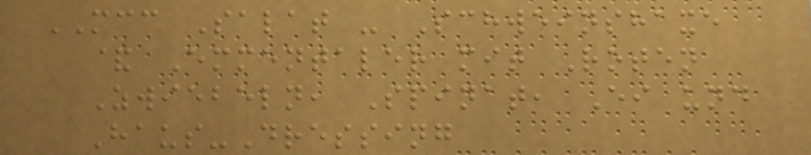MCC Salat - Schweinshaxe
& Emmentaler mit Roten
Zwiebeln, Spinat, Ei und
Haus-Dressing
